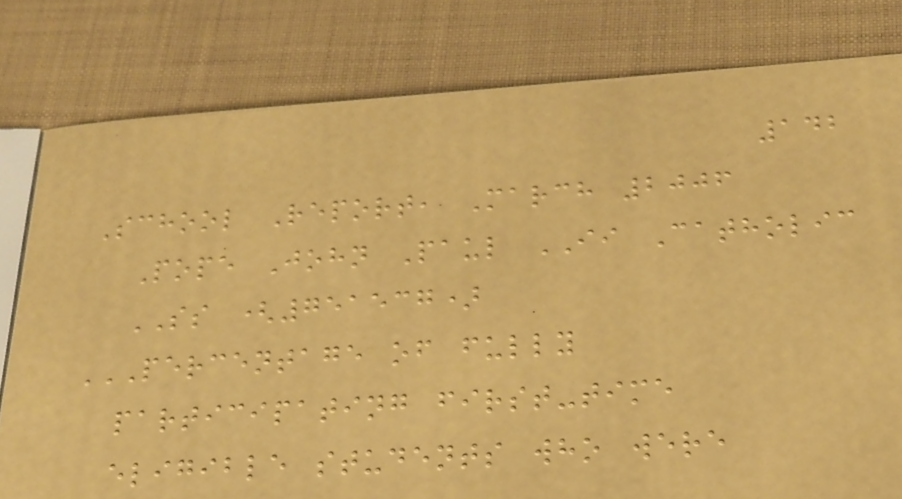142
School Report, March 2006
Pope John Paul II Catholic
SS (751537)
PERCENTAGE OF FULLY
PARTICIPATING FIRST-TIME
ELIGIBLE STUDENTS WHO WERE
